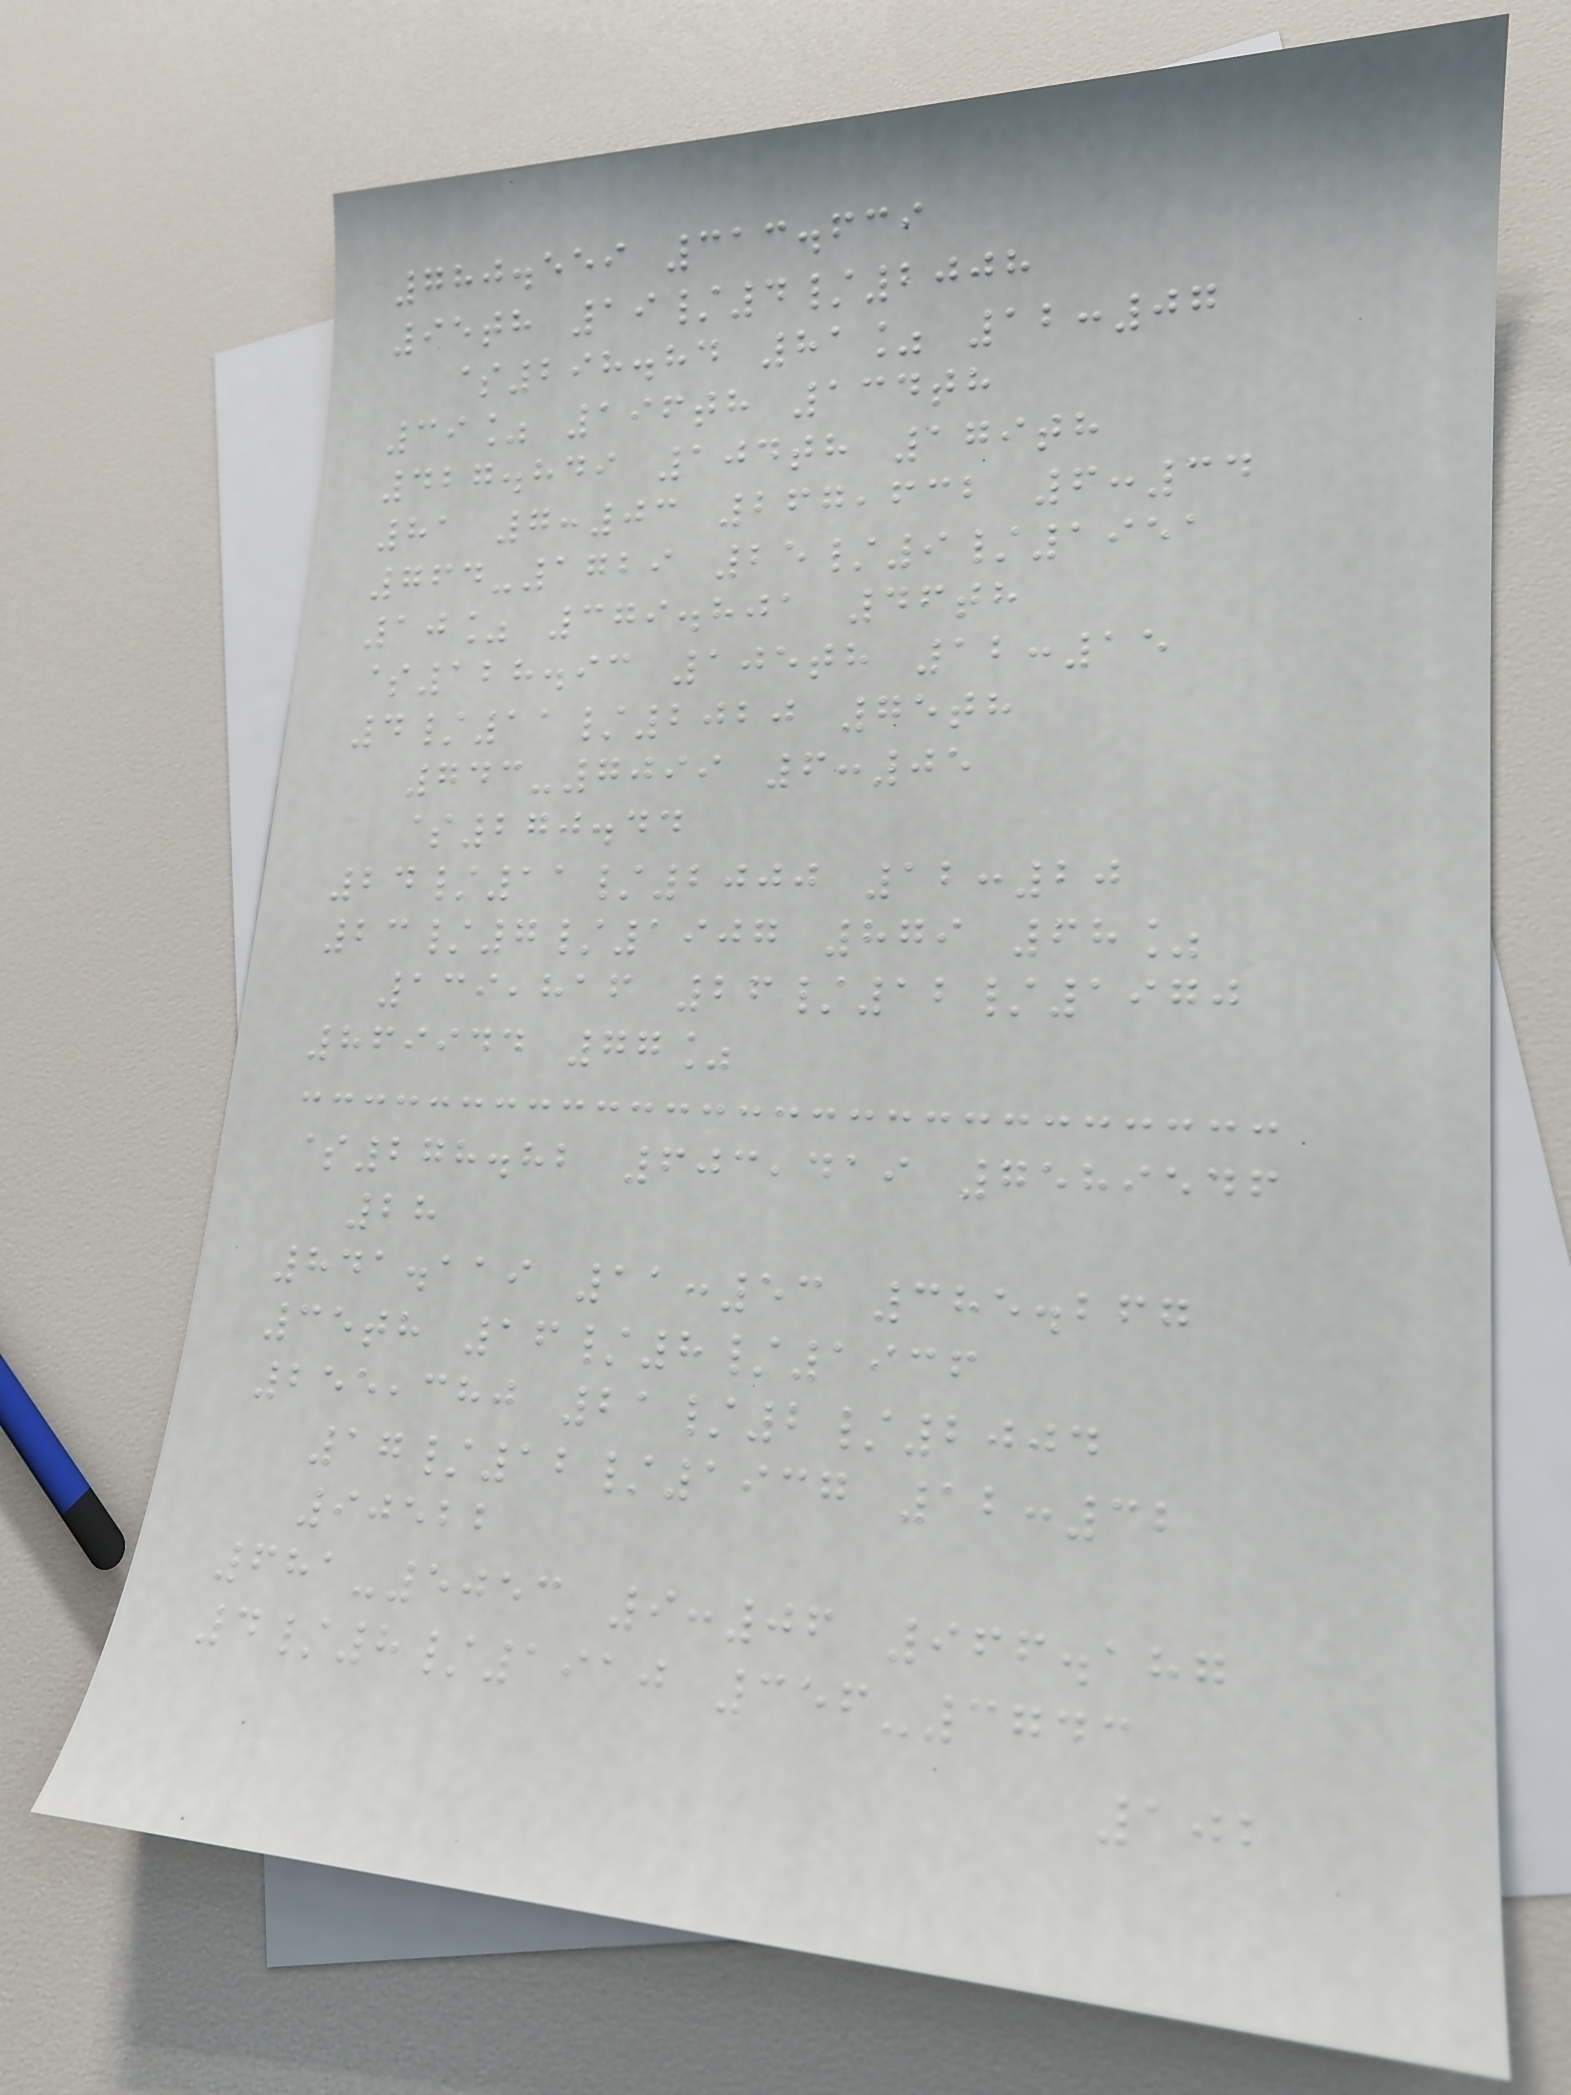780.559 313.639
95th 19/4/2008
$298.84 81% 12:07
39% 196th 134th
427.849 104th 179th
81 7:03 267,632 6:34
764-1729 25/9/1951
10% 379.801 46th
$128.93 105th 12:15
4/11/2020 75th
743-7099 6:05
$270.44
24/11/2000 12:20
23/7/1907 879 68%
139,816 26/12/1970
869944 77%
$278.82 603,419 7589546
28
841.119 11:53 385.267
35th 16/8/1936
255,380 21/2/2004
17/12/1937 12:32
90522
681-5053 9:06 966.187
4/8/1910 356-3743
102
